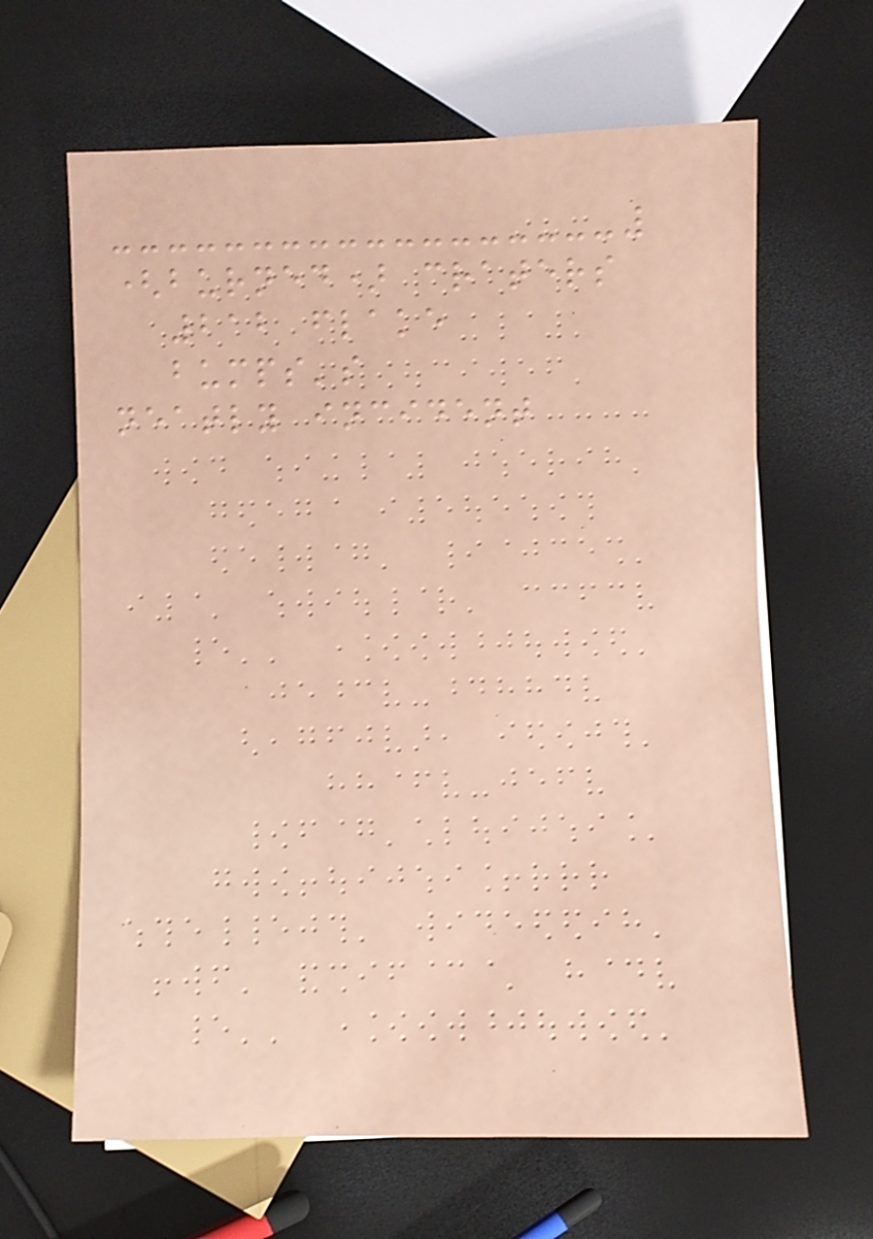(burned) craters
212 flake
bumps's
neatly incident
